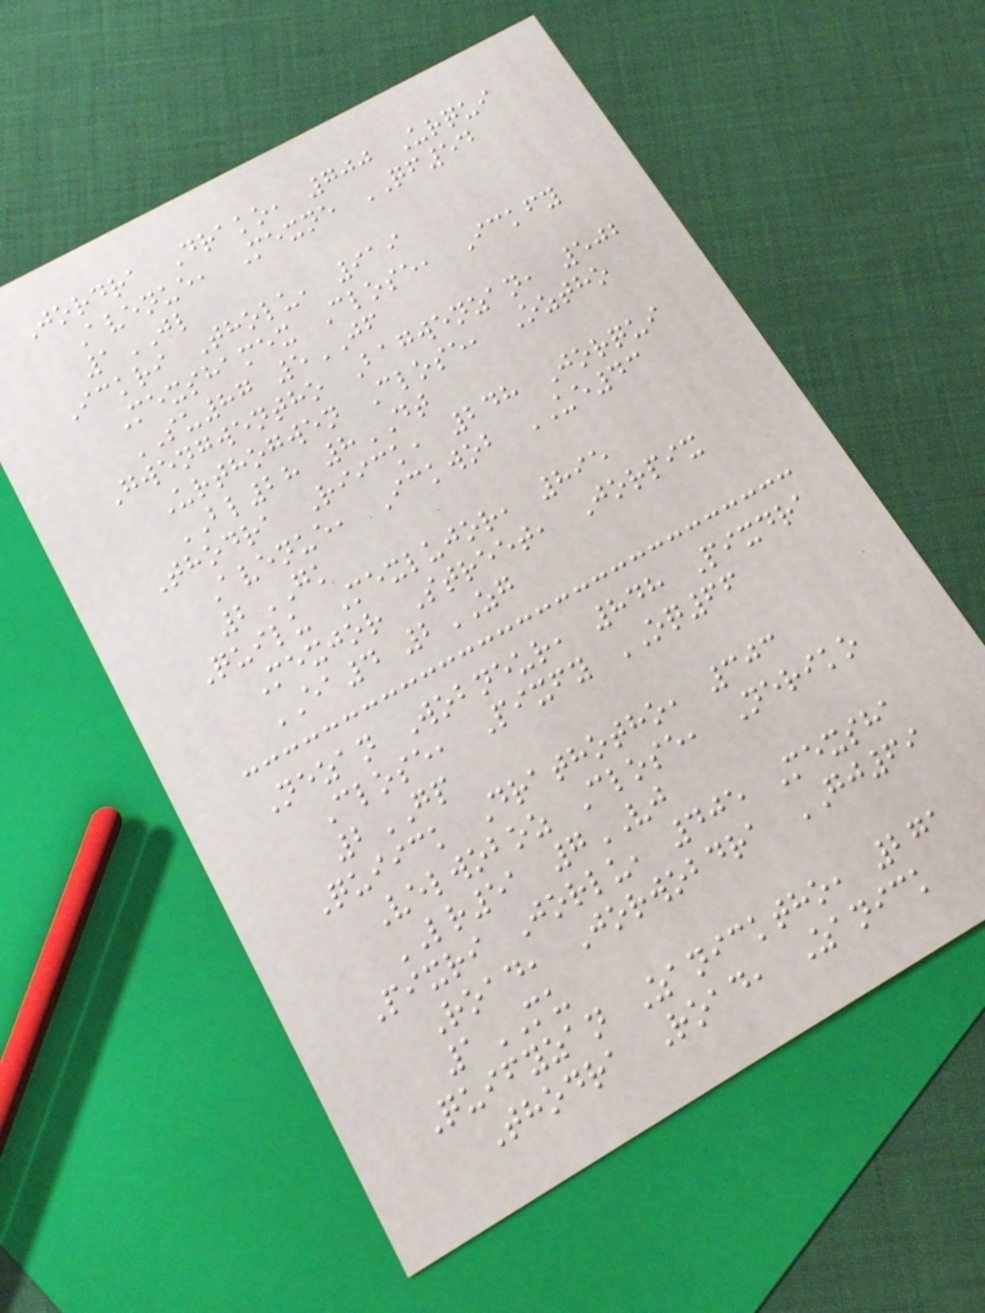Jordra Drako, 700 Urqui
Avenue, Mexne QF54
1JL
Ickri Tholu, 919
Mexshamex Close, Ickfy
SU87 5JF
Gwengwentho Bagwenzan, 502
Urthogwen Close, Oztho
BL28 8DT
Thodra Riick, 248 Jorqui
Avenue, Ickwob UE43
2GK
Quilu Mexlujor, 895
Mexjor Street, Jorpix
EA4 2ZG
Nezan Wobneur, 848 Pixdra
Close, Pixfy OQ66
2GP
Quiick Drathotho, 303
Velwoboz Close, Neriko
LR51 7VJ
Pixri Jorlu, 405 Mexsha
Road, Jorwobdra GJ69
1MU
Quifyzan Zanicktho, 271
Thodra Road, Zanick
